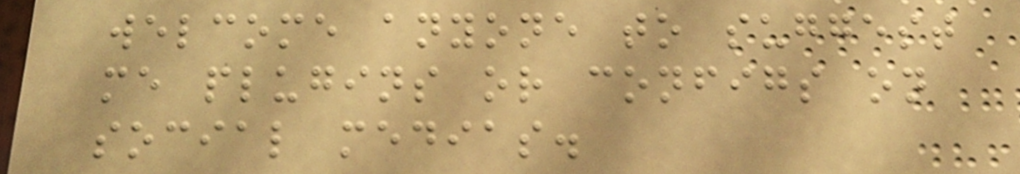welcome anyone to suggest
me plugins or configs on
social medias.
